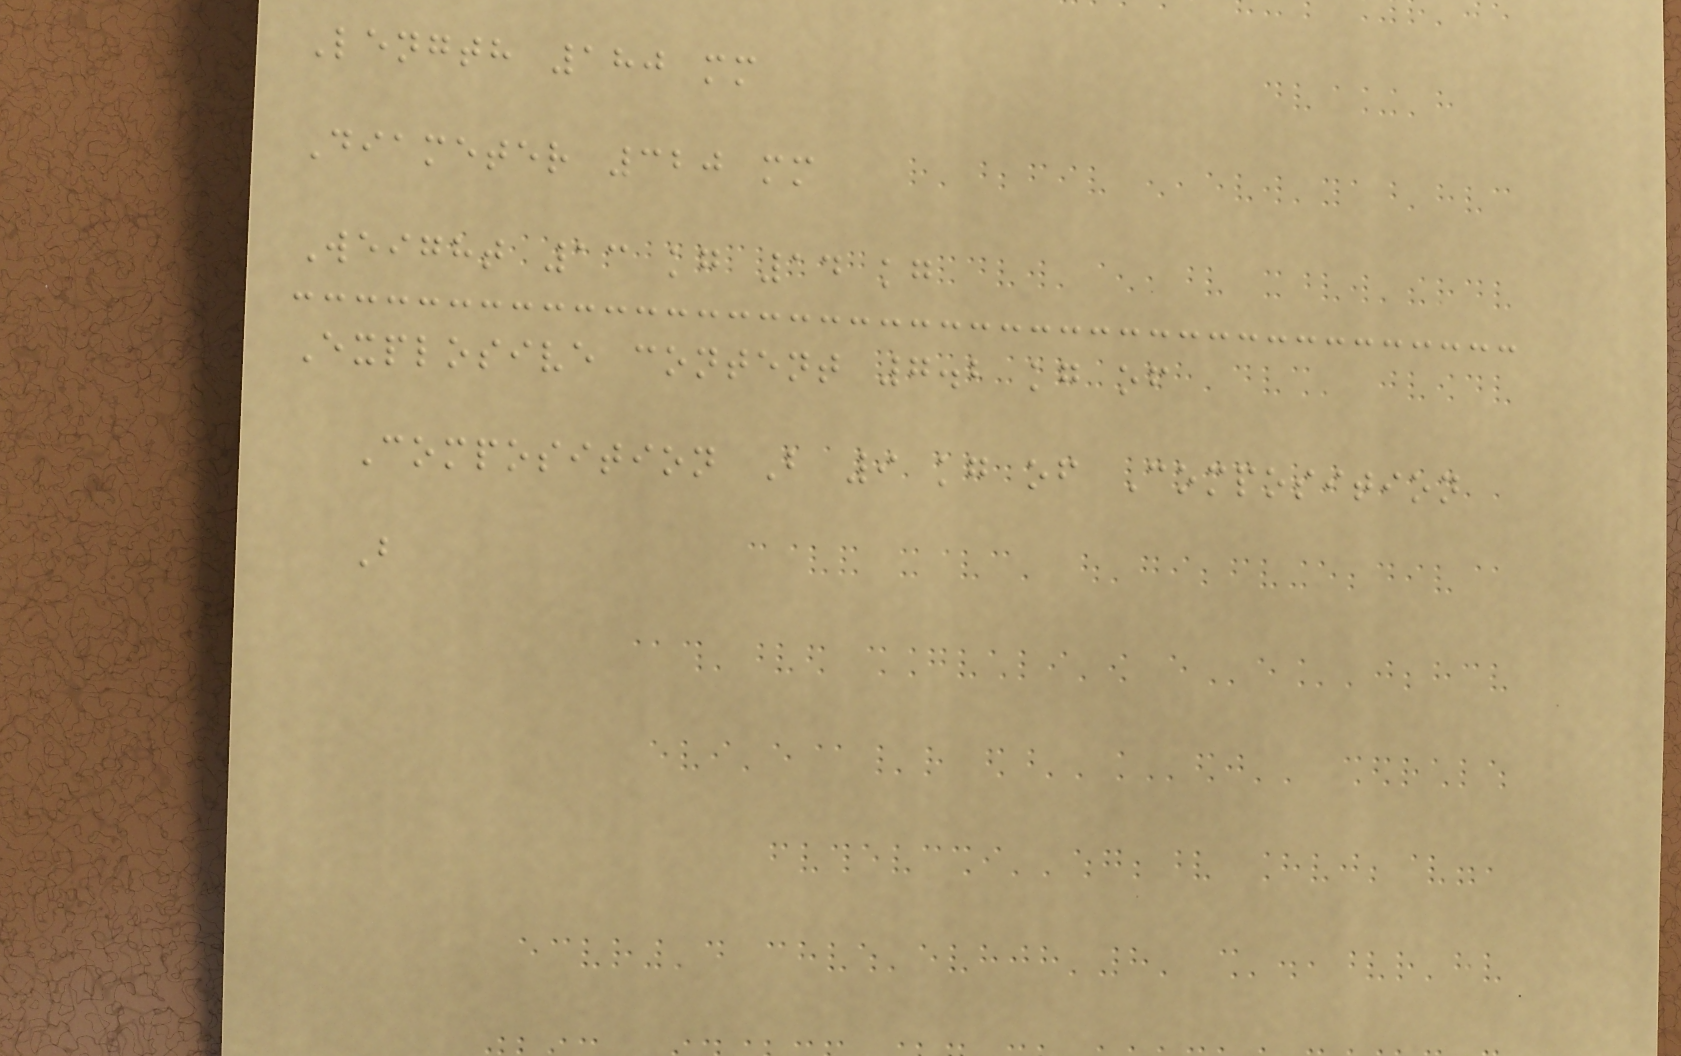Length 180 mm
Diameter 320 mm
Weight 13 kg 14 kg
Explosive content 7.2 kg of
Composition B 9 kg of Composition
B
